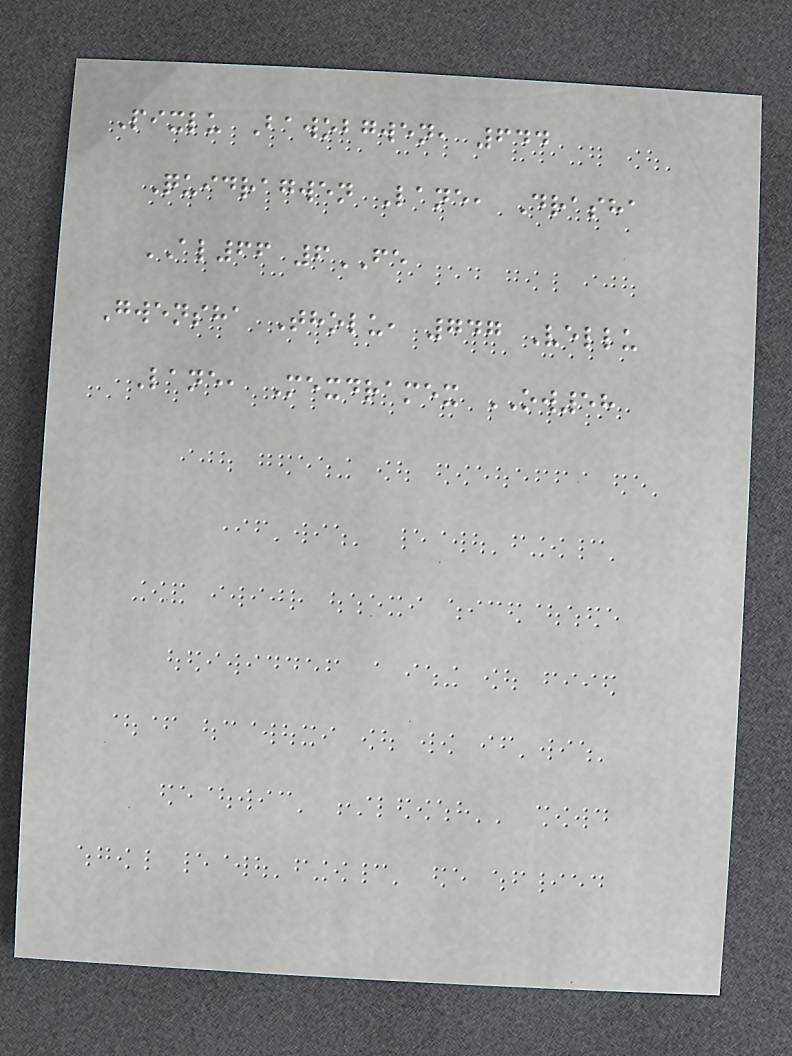Pixlu Bawobgwen, 644
Quidragwen Lane, Drasha
AL66 6FE
Gwensha Tholu, 747 Vellu
Lane, Mexdramex OW58
